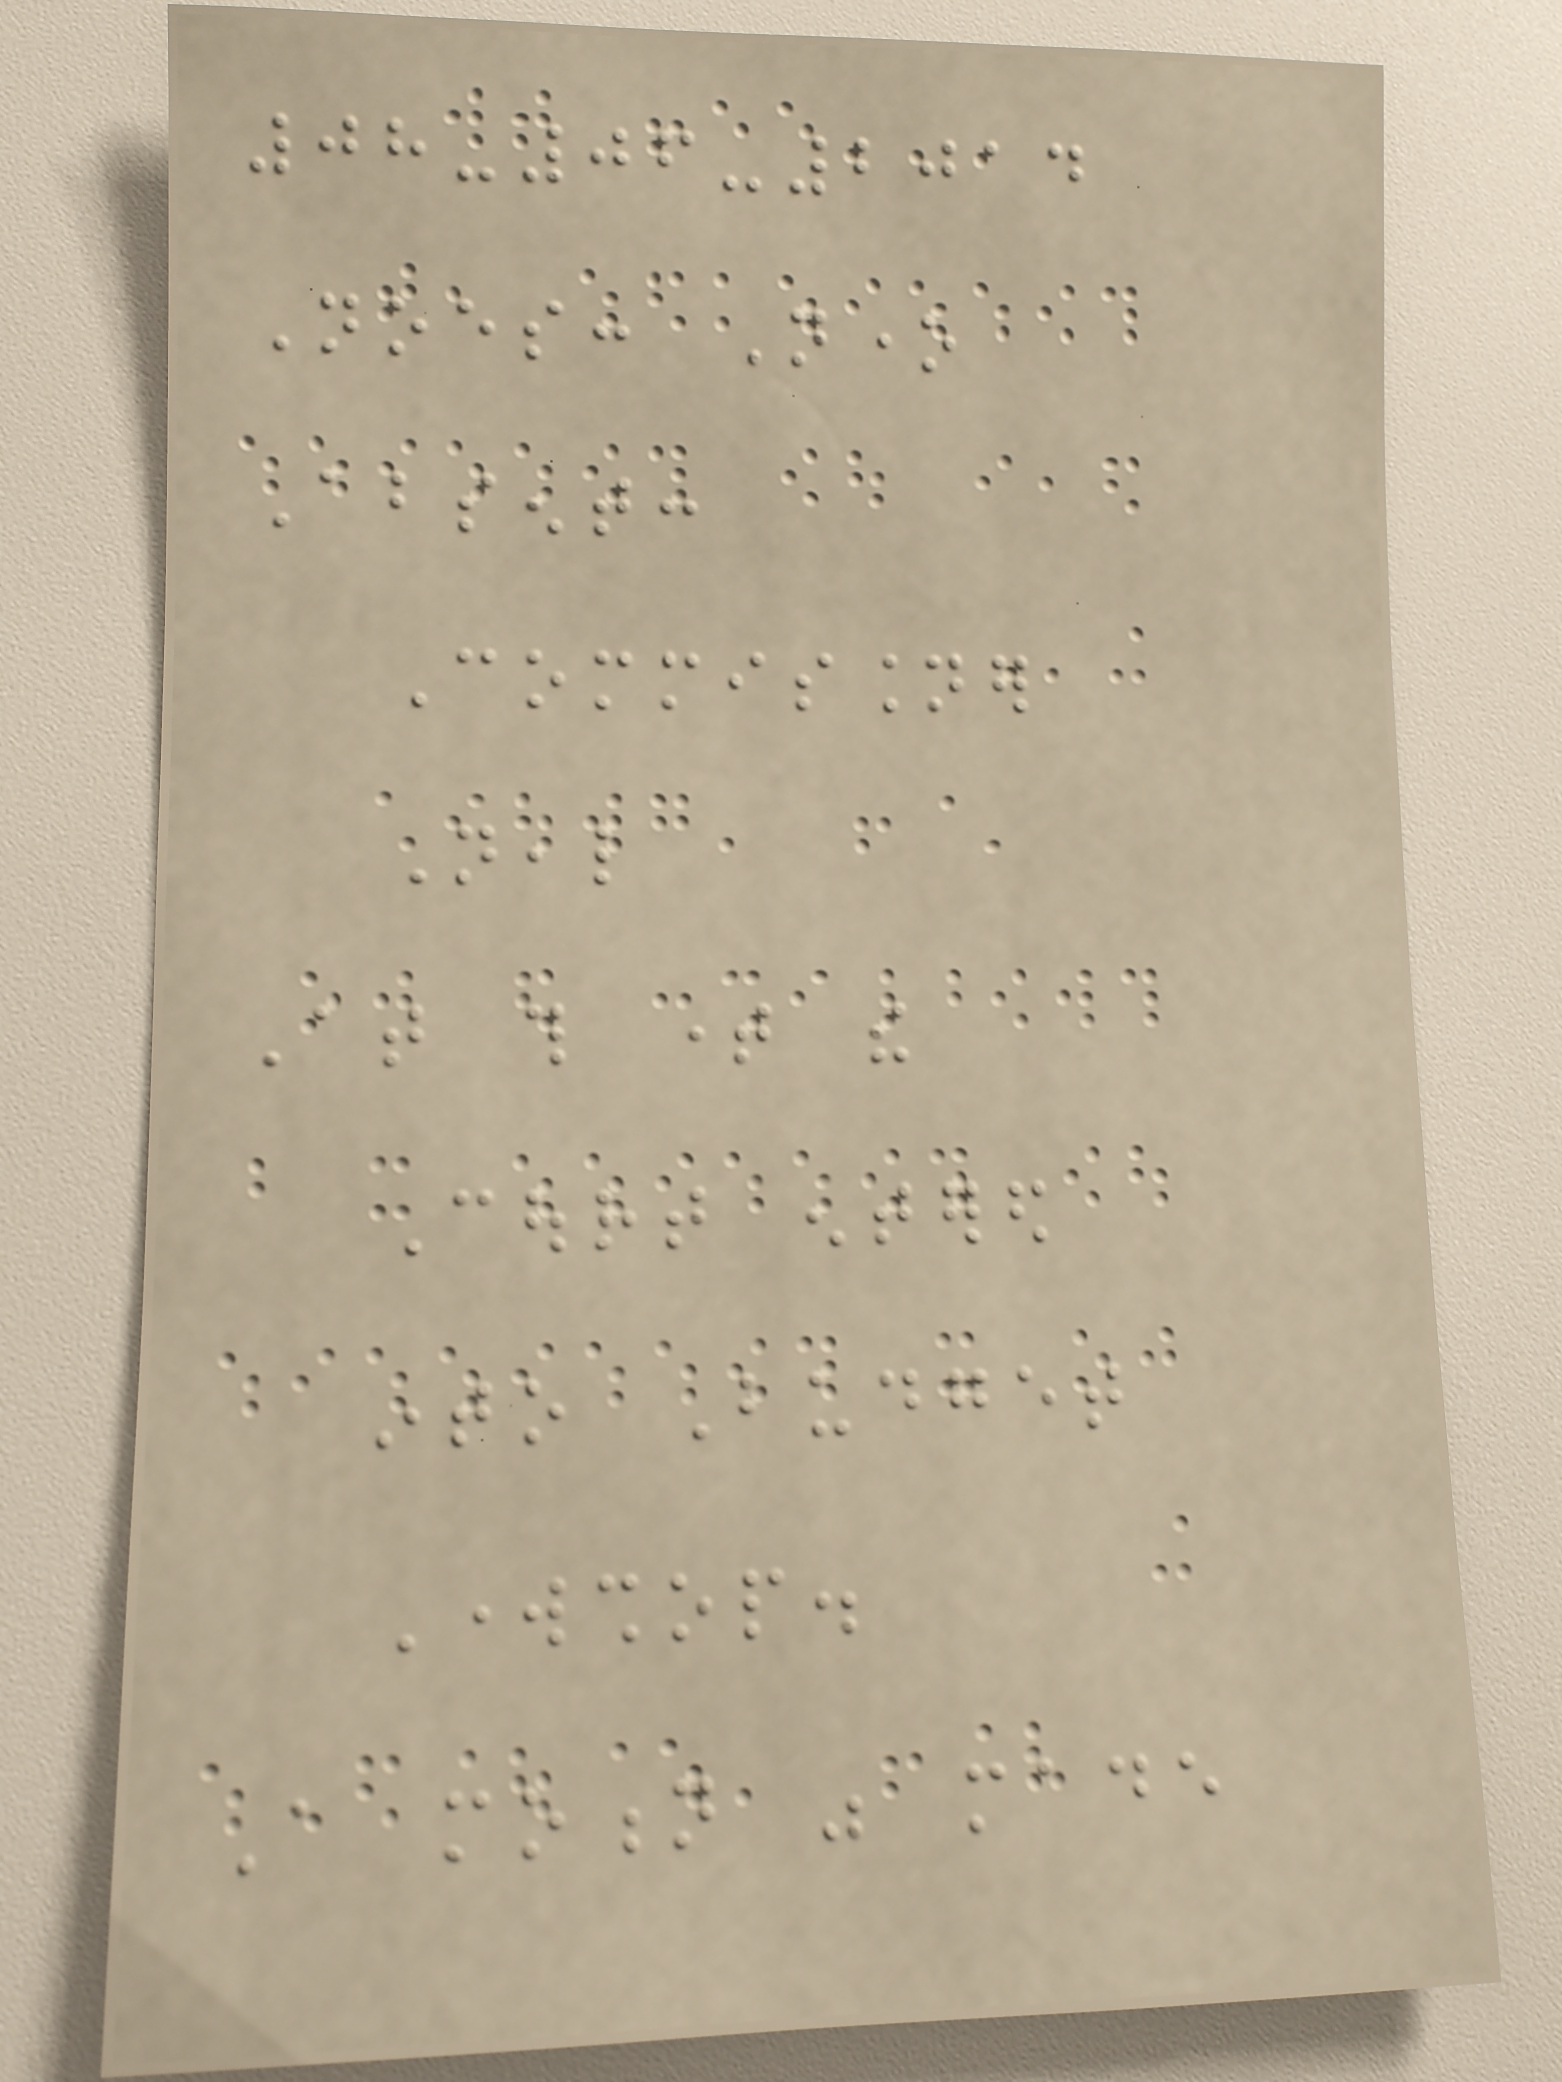08-06-2014
Noes: None
Absent:
Commissioner
Neal
At this time the
Court entered
into Budget
Workshop.
A motion was made
